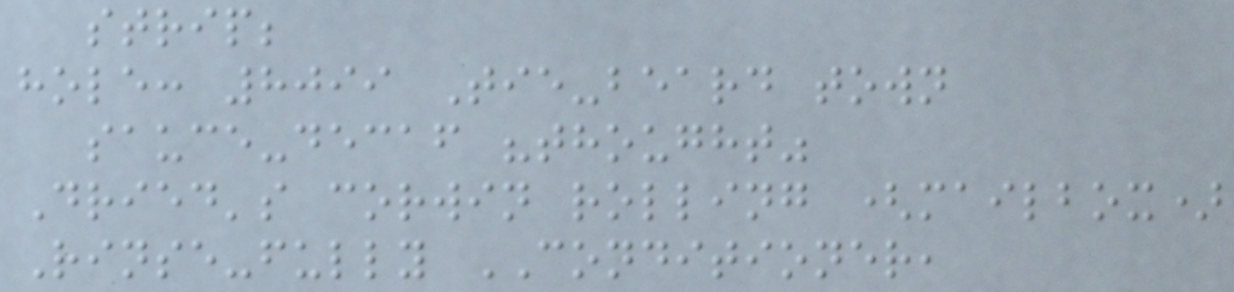strip;
hole: 8099 Tie-beard town
sauce-decaf "thought"
Dried's corwin rolling (mailbox)
Rinse-fully CONDITIONER,
